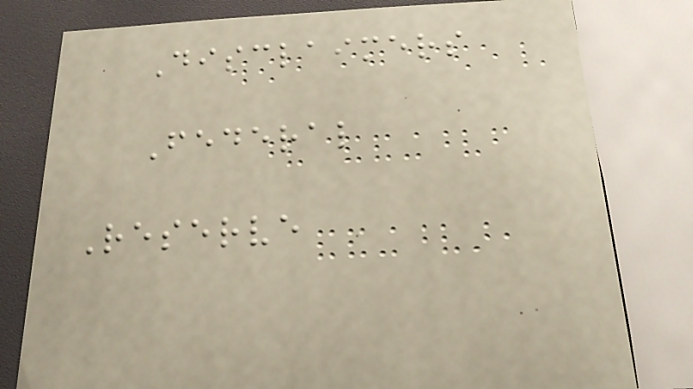Disclaimers
Federal
Reserve
